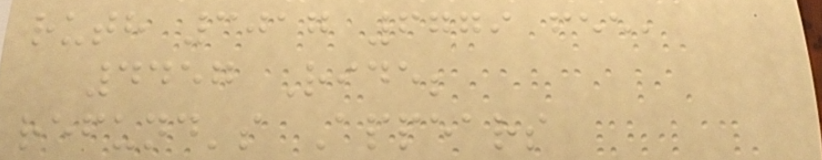ruth 3017 6779 fee,
4457 Ride;
refund's Appears
